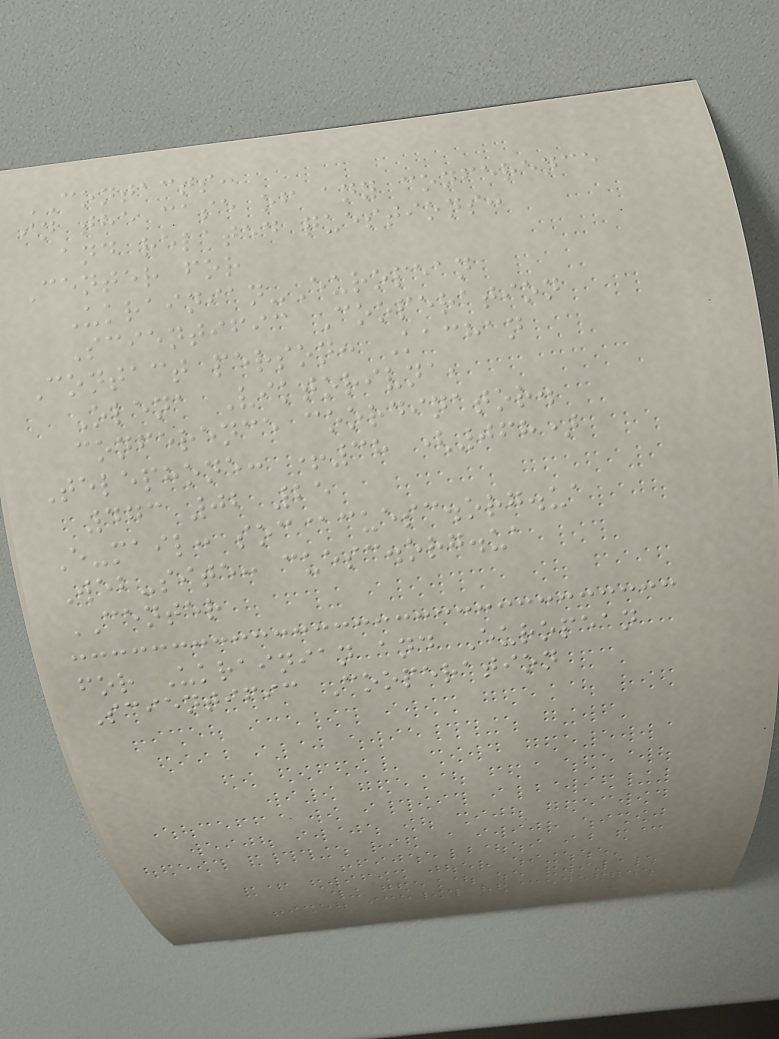CONTACTS:
in the case of any conference
and related questions:
Center for
Ukrainian-European
Scientific Cooperation
Contact person: Kachan
Olena Viktorivna,
conference coordinator.
Telephone: +38 (068)
473 02 25
E-mail: soc@cuesc.org.ua
Web-site: cuesc.org.ua
CENTER
for Ukrainian and European
Scientific Cooperation
